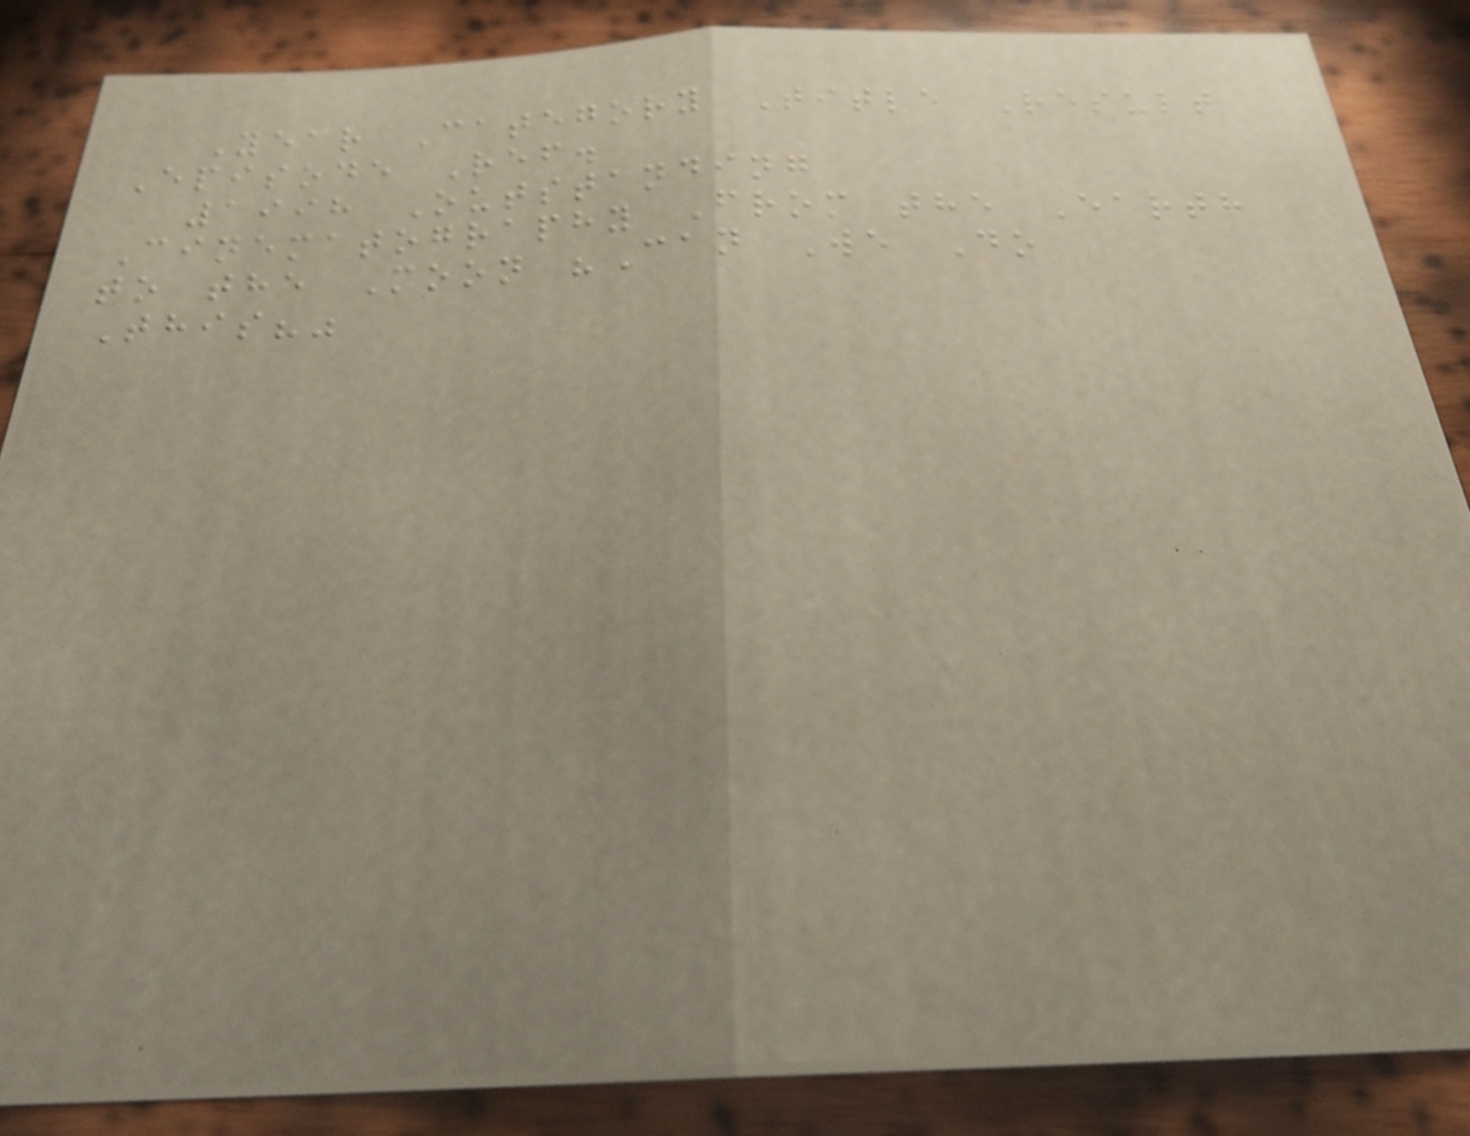Year Category Title Result
Episode Ref.
1998 Outstanding
Cinematography From the Earth
to the Moon "Can We Do
This?"
